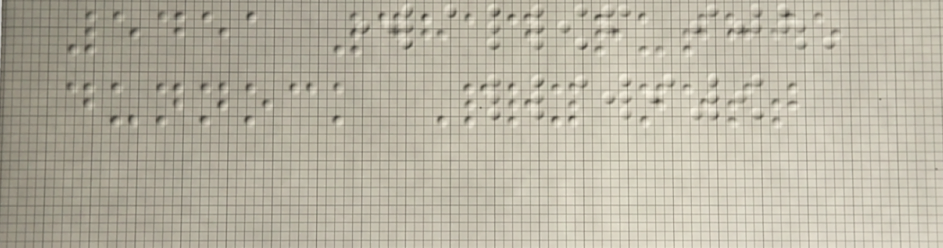5451 4814 ruthie
dunnock Pry nest
